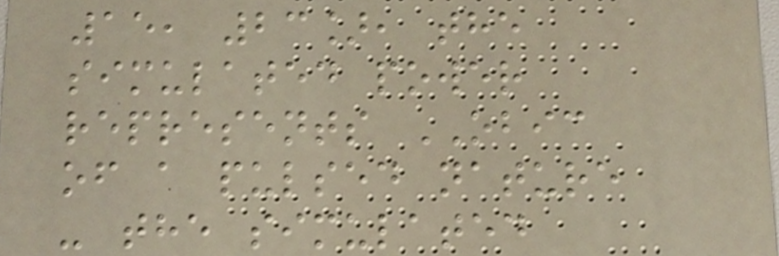15, 23], the
simulated power
represents OBIC
of a pulsed nature
- the simulated
